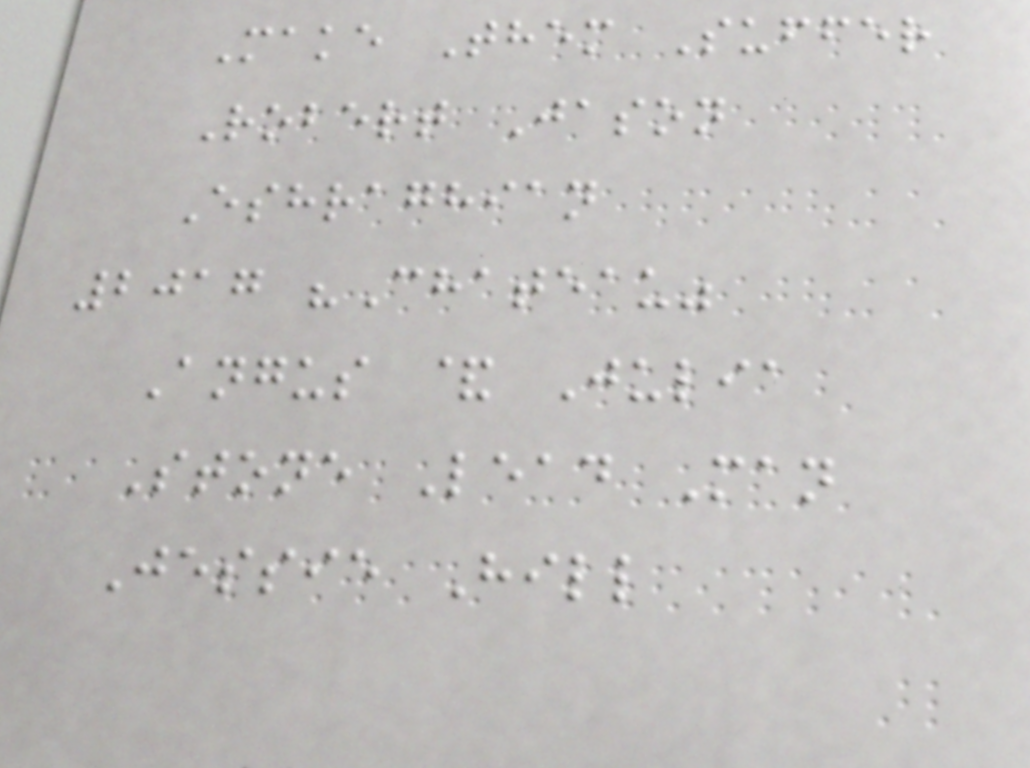Make Them Suffer
Robert Jason
Eshraghian
2017 "Chateau"
Angus & Julia
Stone Lead Man
Jessie Hill
